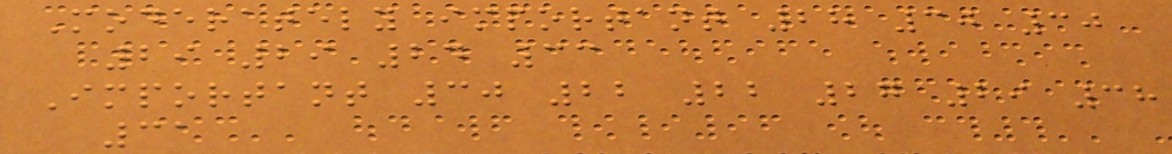Moderately important 28 30 30
29 29 24 33
Important 30 22 22 27 29 38
31
